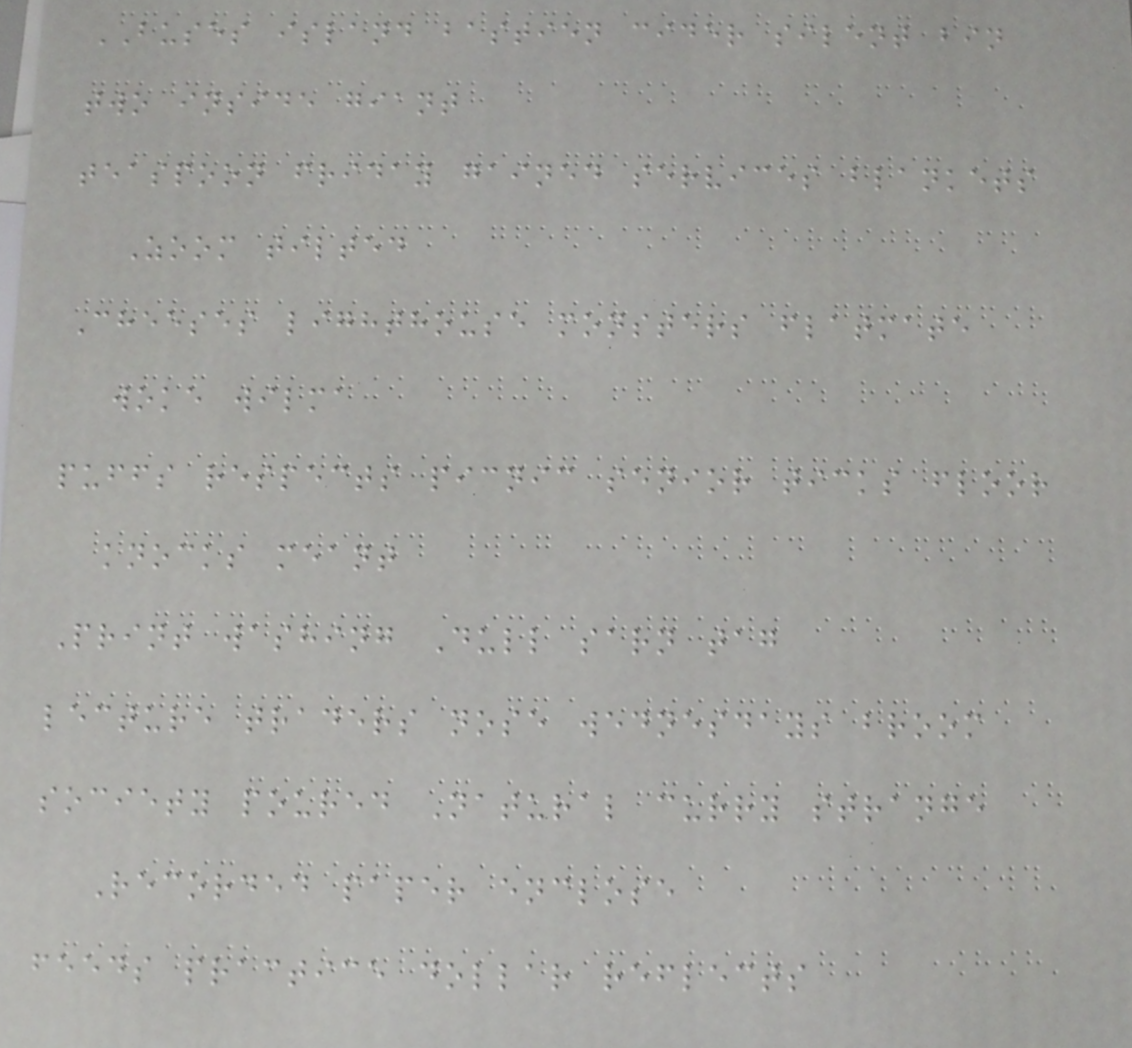BUSES island bastien cider silent bin
two inside giant
teaspoon friday gained services blankets
Zoom tilted
Cheeses lighthouse monsters flatmate
woke wilma
puffs respects picnic senior ticks floor
knocks meant
Print washing Dull sarn tag
lecture traders nose wednesdays broom
society poured Natural curry strange
Recorded paper enclose
feeds practice dollar reflects
